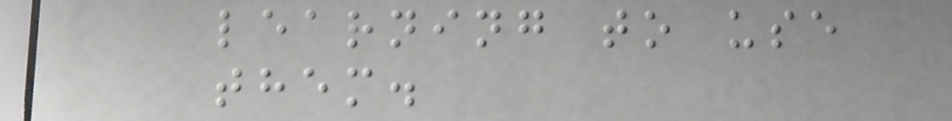learning to use
them.
